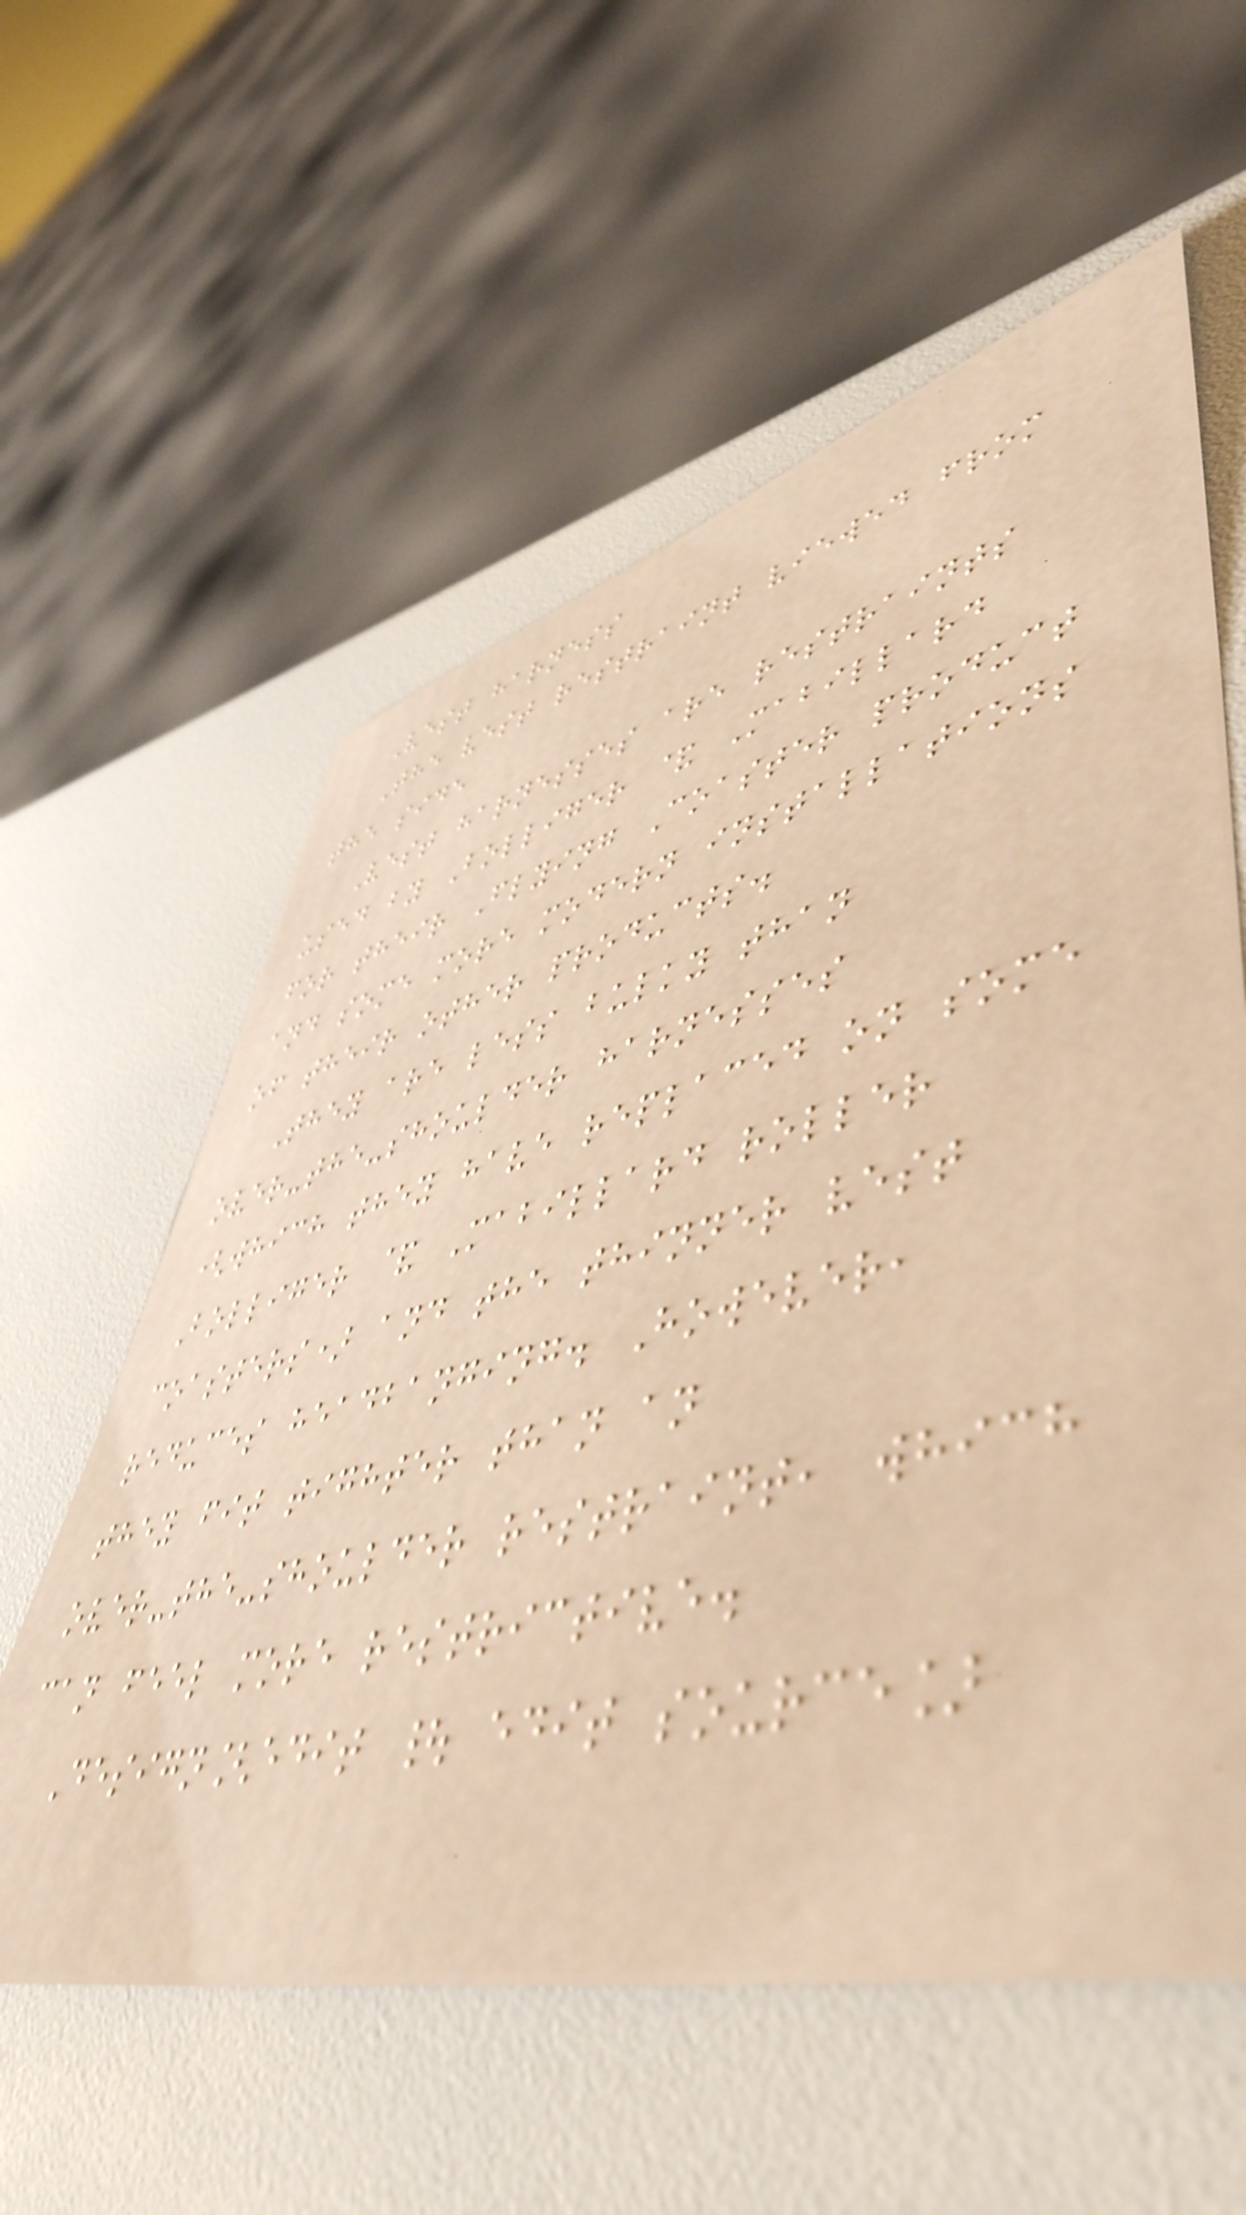Vest harness
The vest restraint viewed from
the side
Vest harnesses are restraints
used by Bolliger & Mabillard
for their Flying Coaster product
and some more modern installations
of their other products.
They are less bulky than
over-the-shoulder harnesses
(which they have replaced on some
Bolliger & Mabillard roller
coasters) and the thinner vest
reduces headbanging. However,
they fit tighter than an
over-the-shoulder restraint, which
can feel more restrictive.
Design[edit | edit source]
